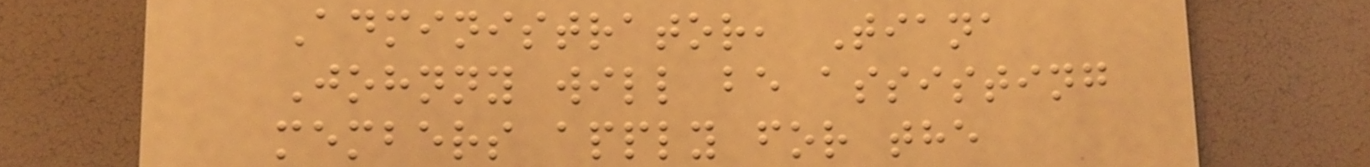Administrator, Tiana
Johnny will be assisting
members apply for the
